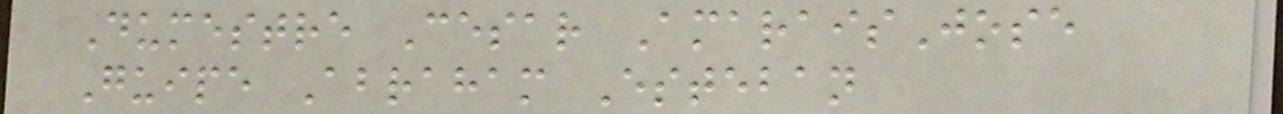Dumestre Cesar AmaraisJose
Guipe Abraham Esteban
